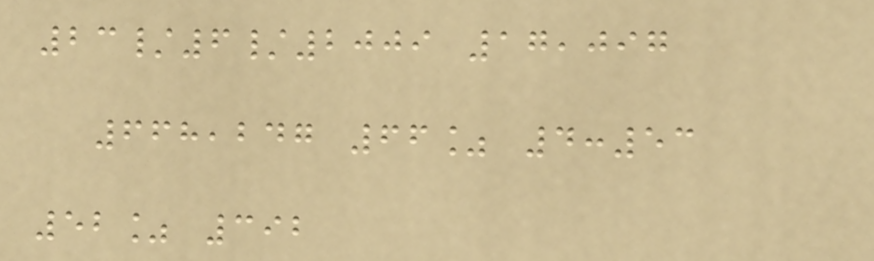23/6/2009 17,097
668,247 66% 4:53
52% 392
